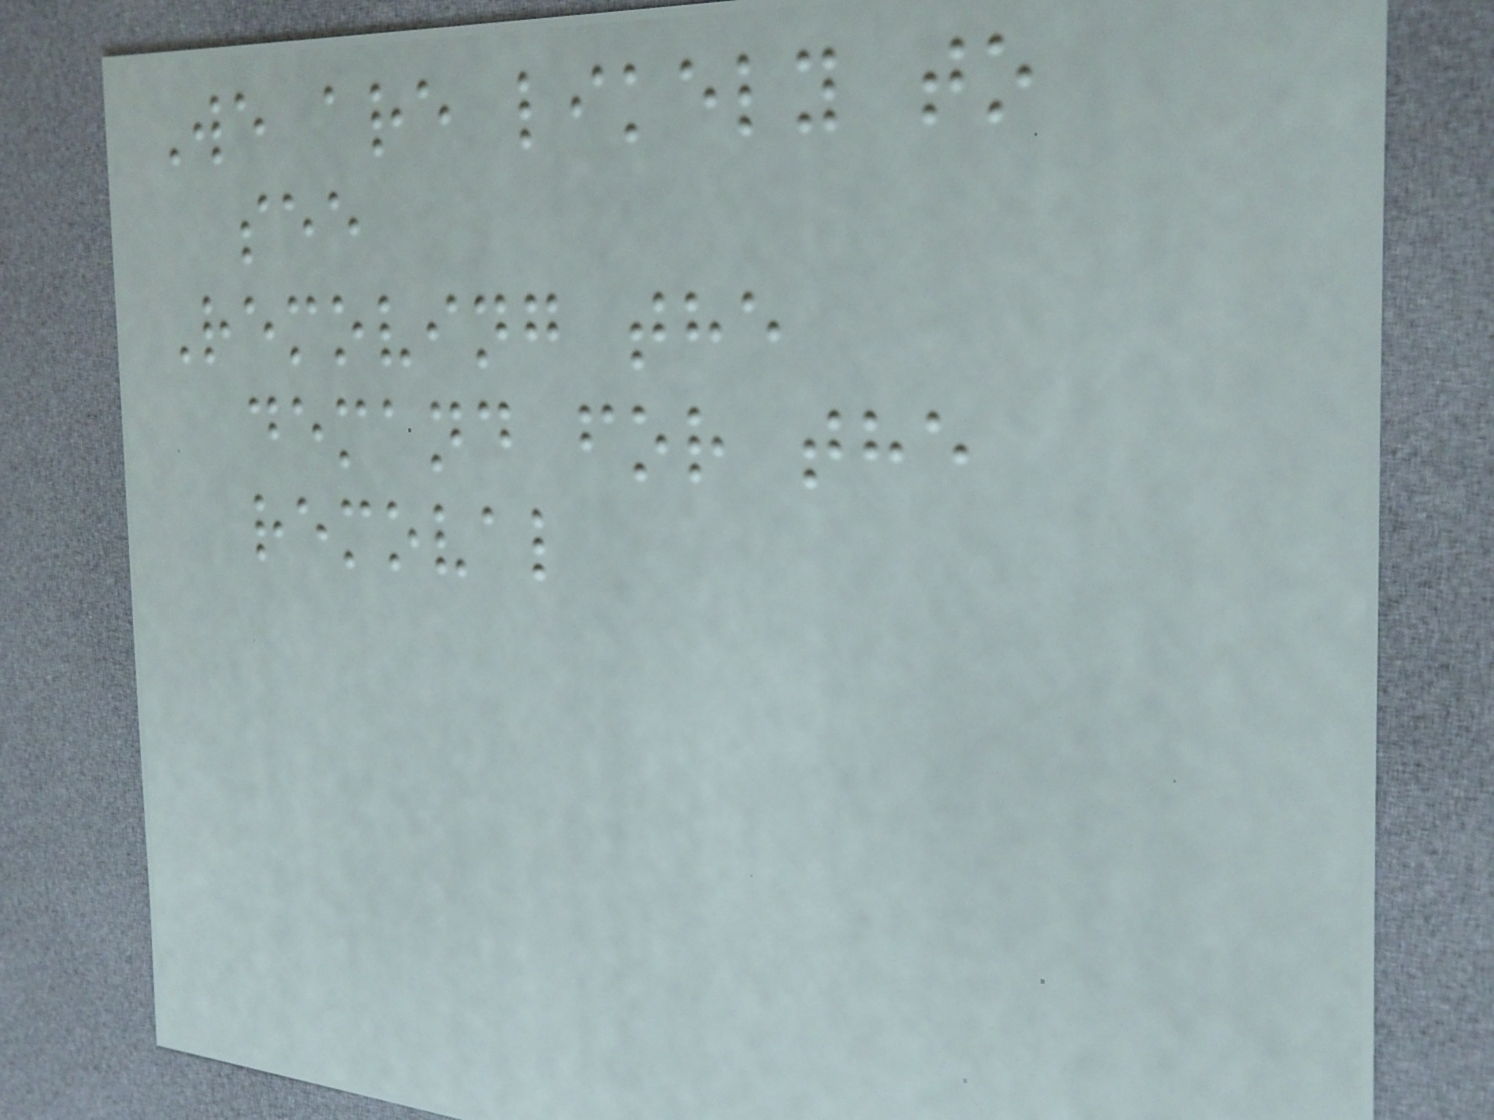We are likely to
see
Removing the
demand for the
removal
